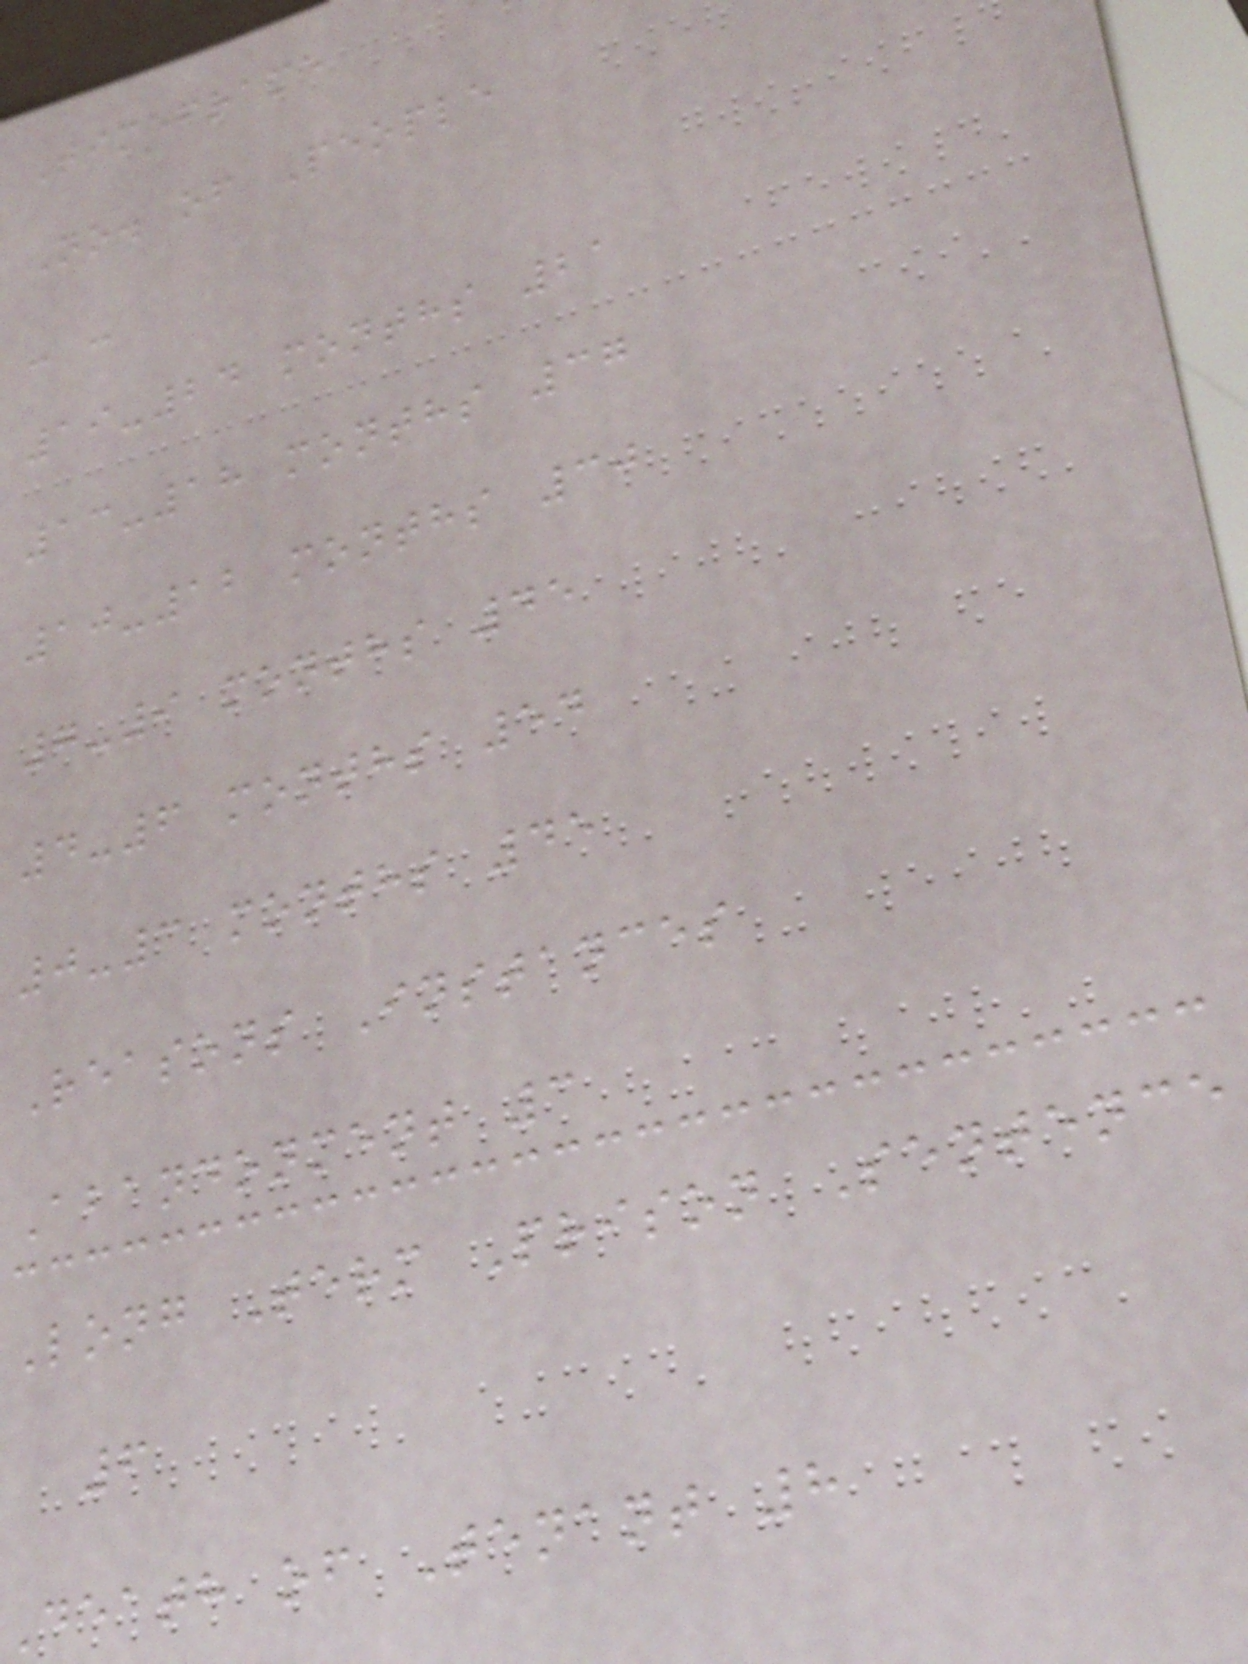Timeframe
No. of People
- -
19-24 months 21
13-18 months 37
10-12 months 30
7-9 months 45
4-6 months 54
0-3 months 45
Reasons Instances
Abandonment 3
Long Term Prison Sentence
6
Death of Tenant 8
